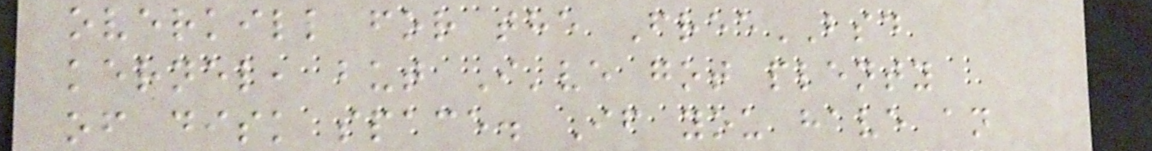overkill for the FreeBSD
kernel, but I've got plenty
of disk space. If you have an
